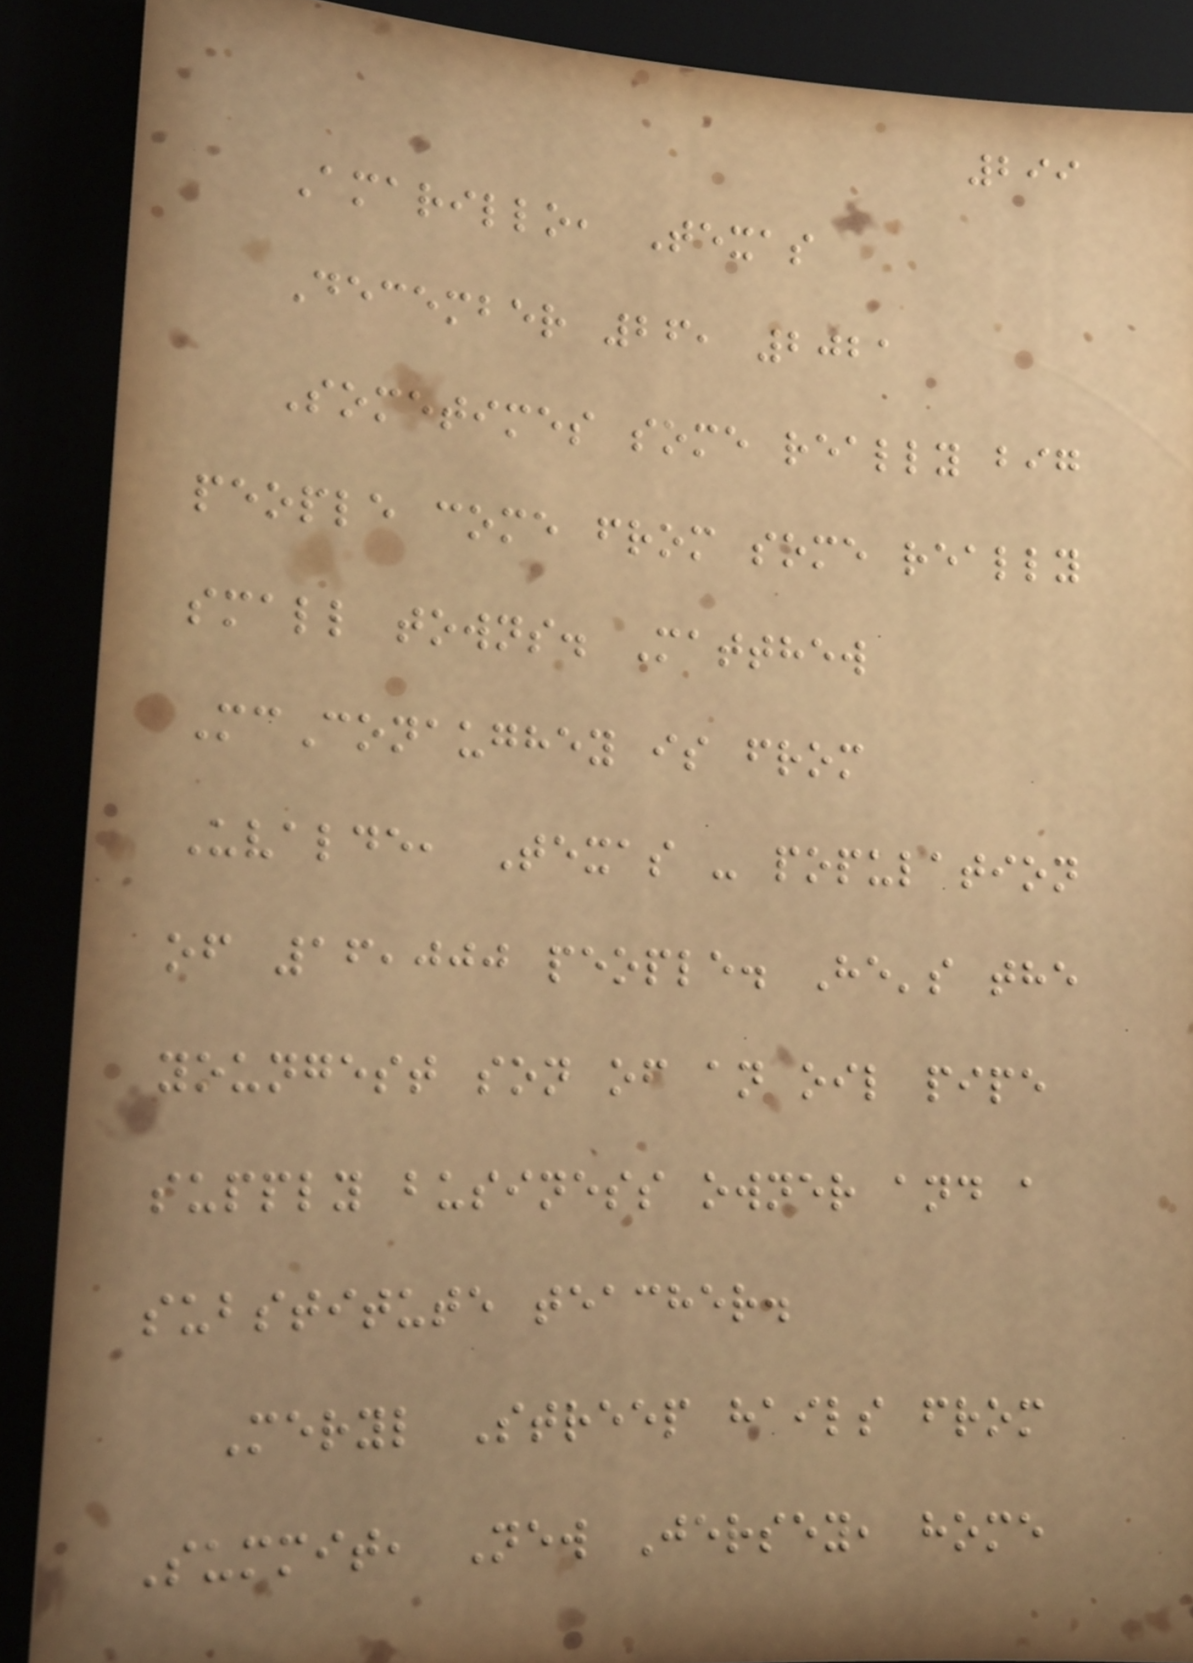299
Amarillo, Texas
December 26, 2021
Sometimes some really big
people come from some really
small towns. Matthew
McConaughey is from
Uvalde, Texas - population
of 16,000 people. He's the
youngest son of an oil pipe
supply business owner and a
substitute teacher.
Meryl Streep hails from
Summit, New Jersey, home
